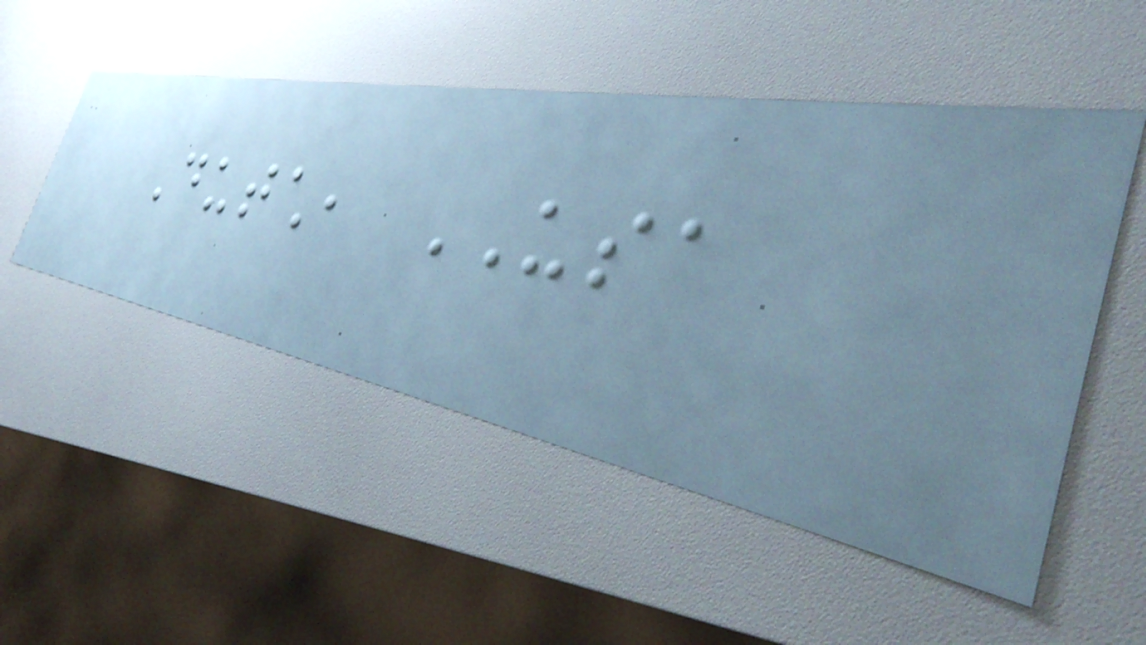Dutch, USA
